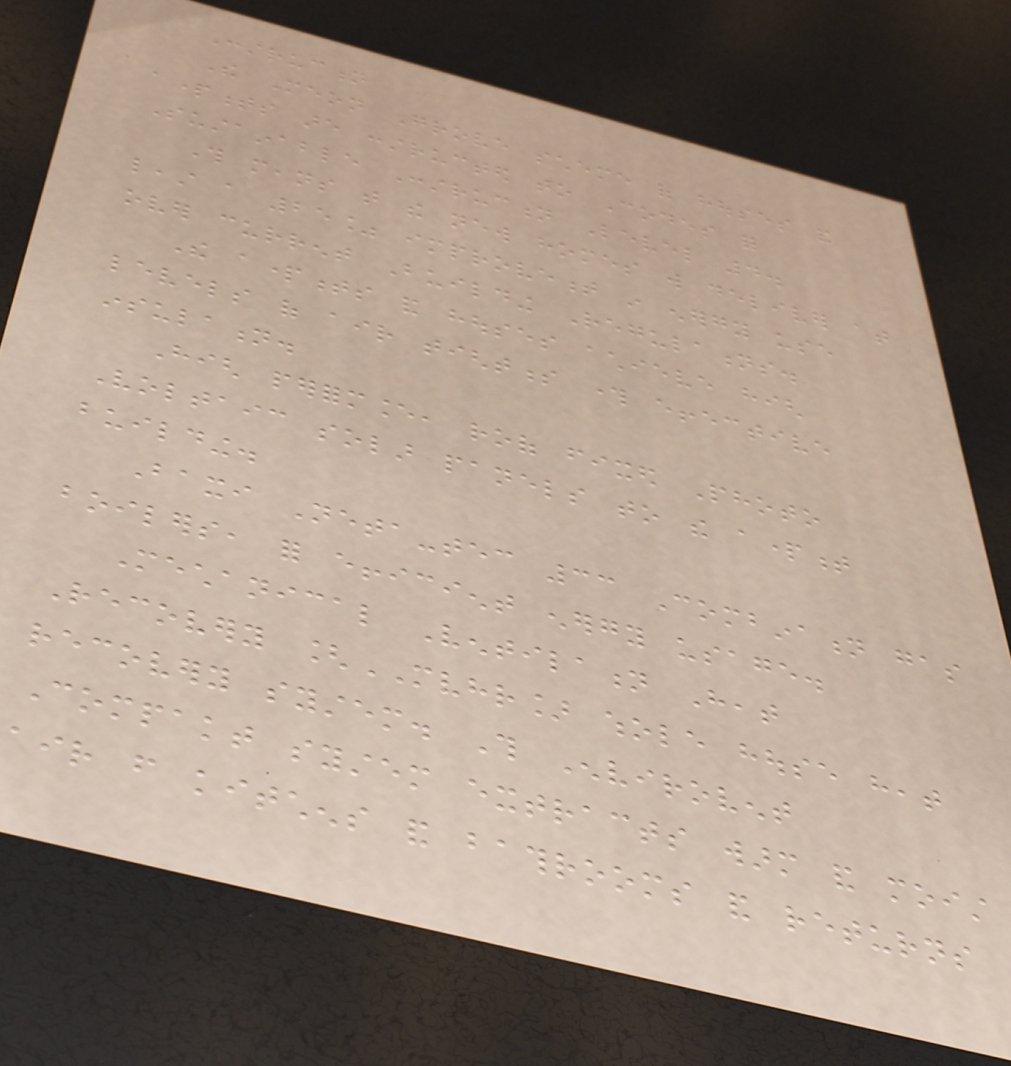Construction
The Meon Grove scheme of houses and
apartments are constructed to Codes for
Sustainable Construction Level 4.
This means that the new homes will deliver at
least a 25% improvement in energy use
over current Building Regulations.
The apartments and houses achieve high
levels of air tightness through effective
insulation.
High performance, roof fixed Photo
Voltaic solar panels to the apartment
building.
Baxi Neta-tec 33 Combination gas
boilers, for efficient energy usage.
Mechanical Ventilation Heat
Recovery [MVHR] whole house heat
recovery system. This Envirovent
Compakt system extracts warm and moist
air from kitchens and bathrooms and returns
